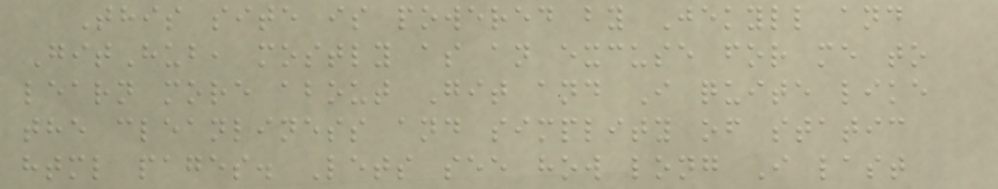This site is powered by Jekyll and
GitHub, mostly as an excuse for me to
learn more about Git and I quite like
the cleanliness and simplity of static
html pages. Lets see how long I last
